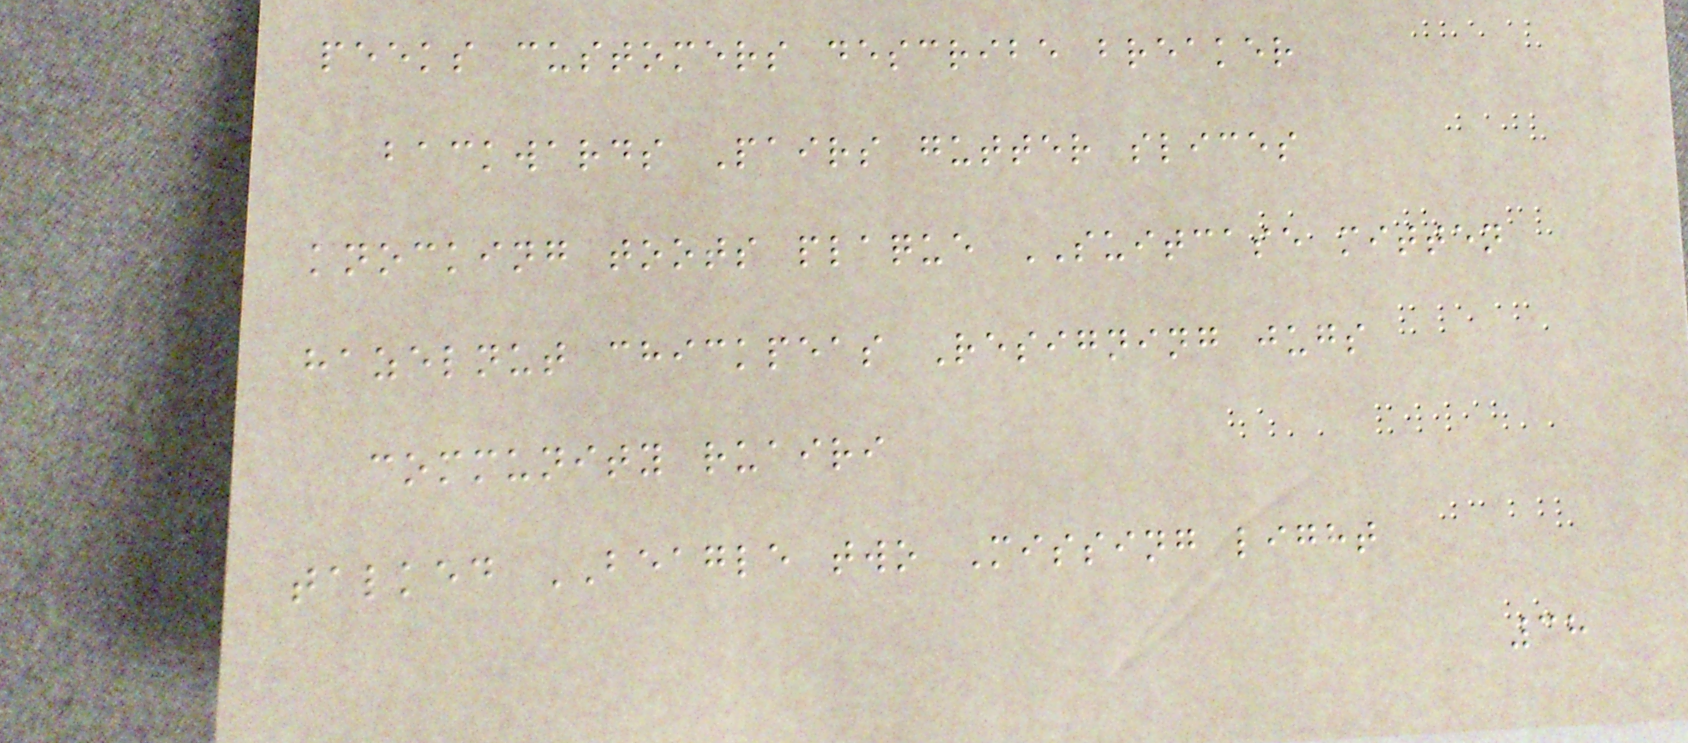peeks customers describe breaker
backwards Pairs gutter slices
knocking toots plaque SUITCASE mitten
hazelnut chickpeas Resigning jugs
community ruairi
talked BEAGLE two Missing light
38
